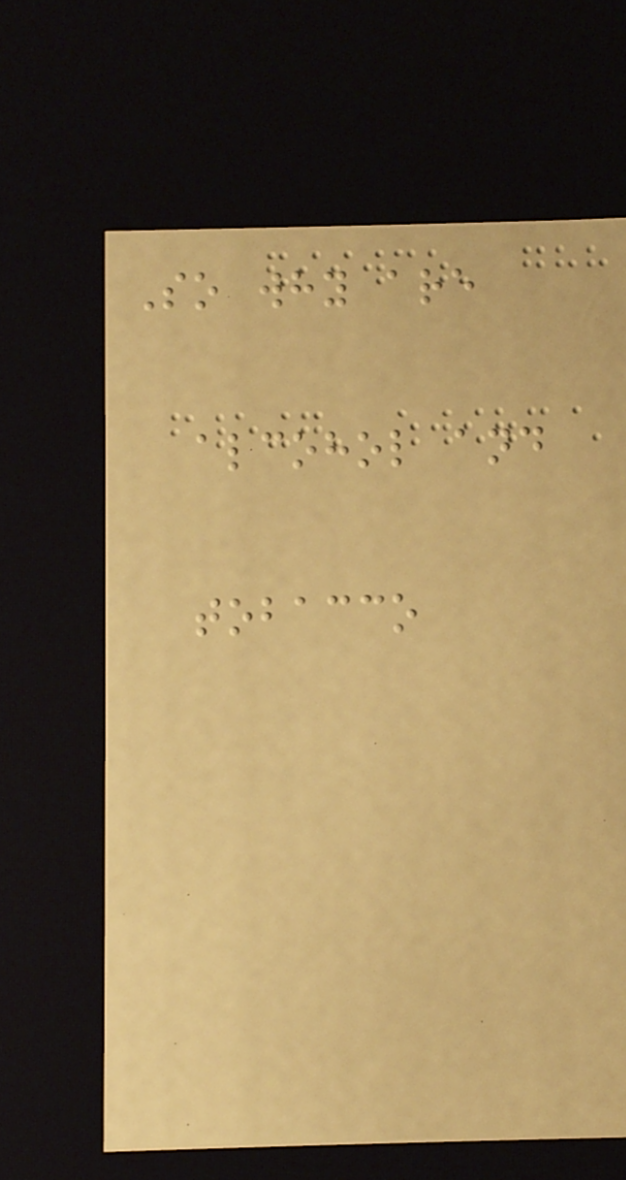So why are
alcohol and
tobacco
